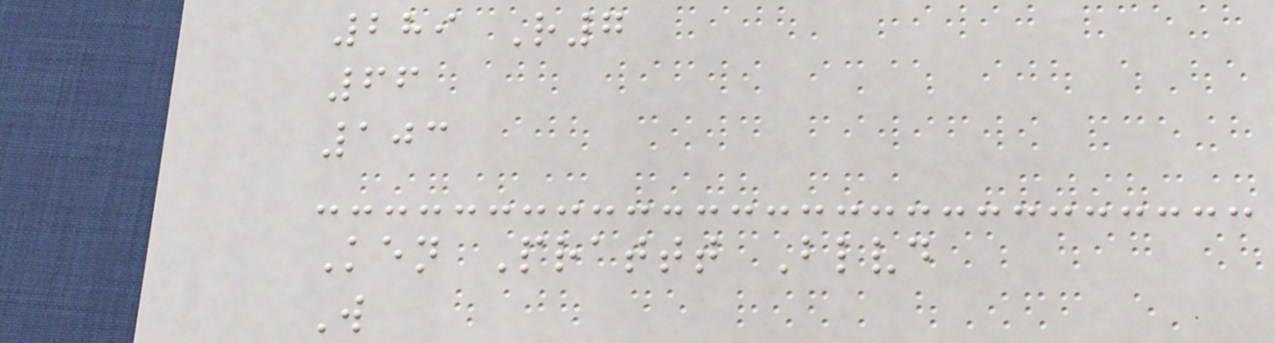289 R7
66
103
Ken Prattt Blvd
W
